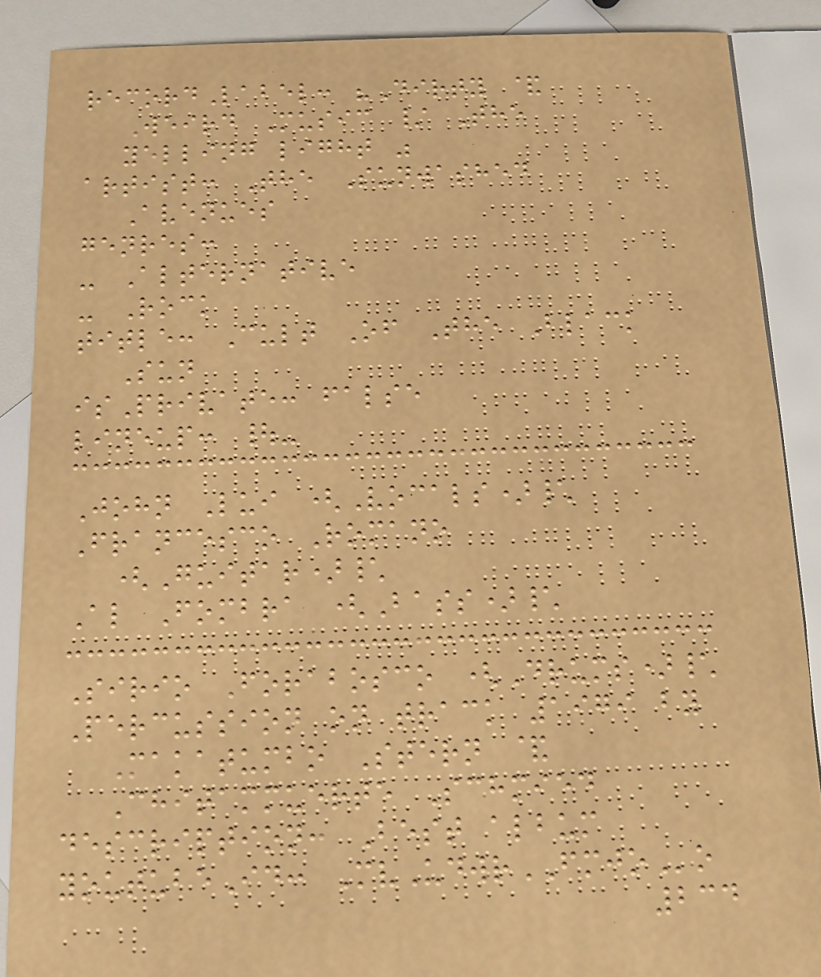recordLabel: "Dirty &
Weird Music / The
yelling light "
artist: The Sunwashed
Avenues
genres:
- Alternative
- Rock
title: Cult Of The Black
Sun
isPrivate: false
lineup: |-
John Lui (Vocals)\
Francesco Romano
(Guitar)\
Al Fombra (Bass)\
Sirio Forabosco (Drums)\
Percussion on track 1979 by
Makatumbo Stern &
Chitammuerte Schmied
description: Best album
youtubeId: MvUdwrFMJOo
234
